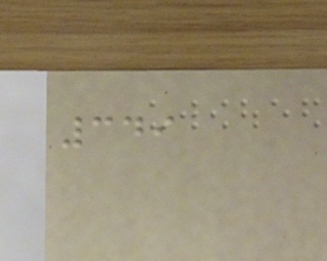349
